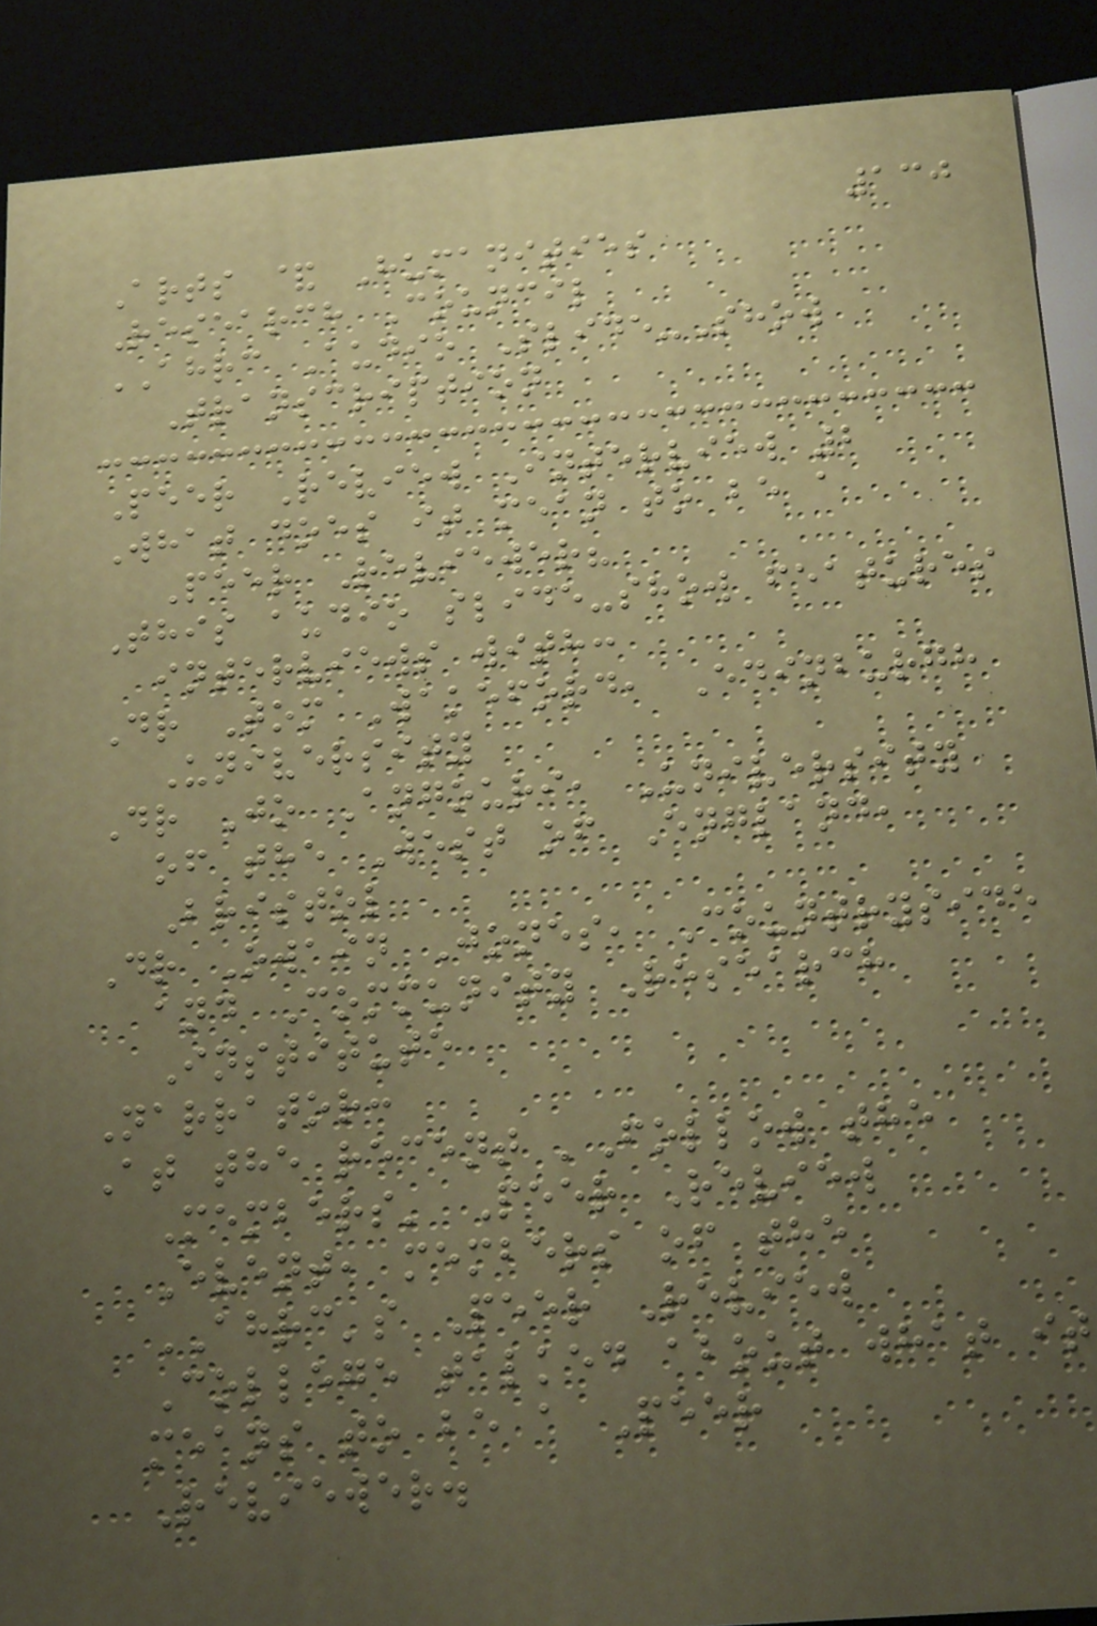130
Arts & Humanities
Research Council
AHRC Audio Slide-Show
Transcription
Peer Review Interview 2
What does it mean to be a
Peer Reviewer?
This audio slide-show features
interviews with:
Dr Tom Wakeford, Edinburgh
University
Dr Jo Angouri, University
of the West of England,
Bristol
Dr Owain Jones, Countryside
and Community Research
Institute
Narrator:
At the recent 'Follow the
Members' Peer Review
Event, members of the
AHRC's Peer Review
College talked about what it
means to be a Peer
Reviewer.
